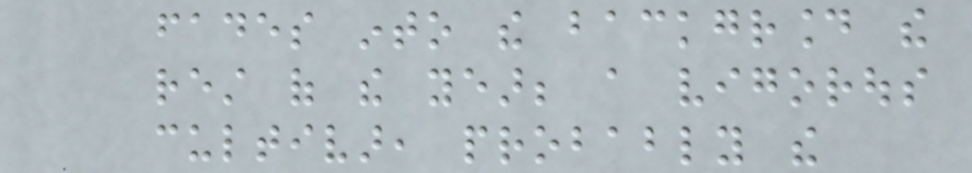fades into the background the
rest of the year; a vigorous
cultivar, probably the
